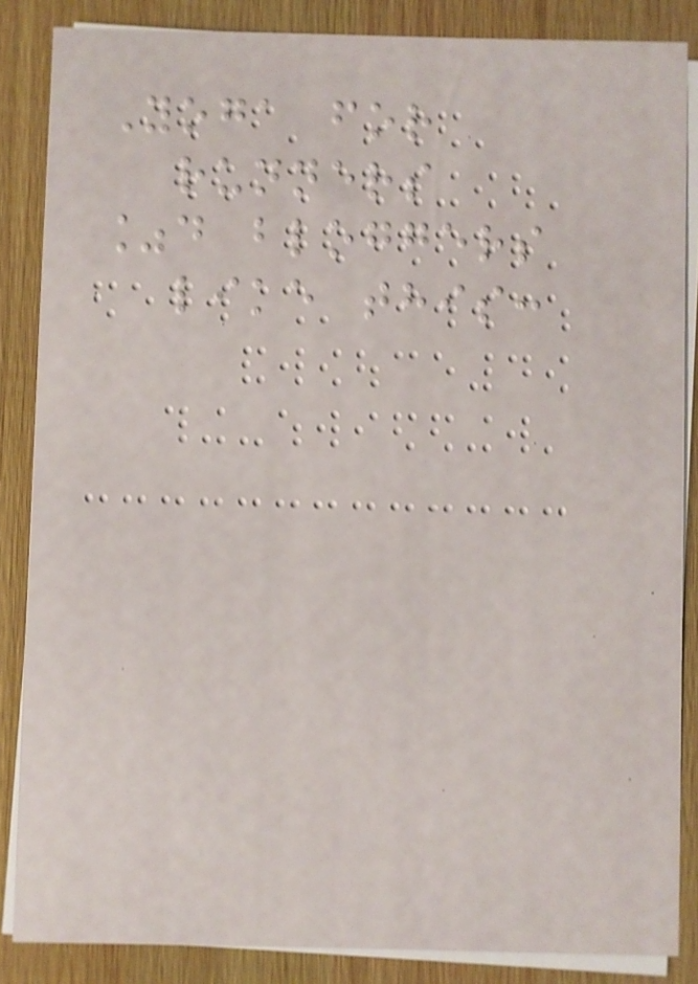Yoga for
runners
%d bloggers
like this:
